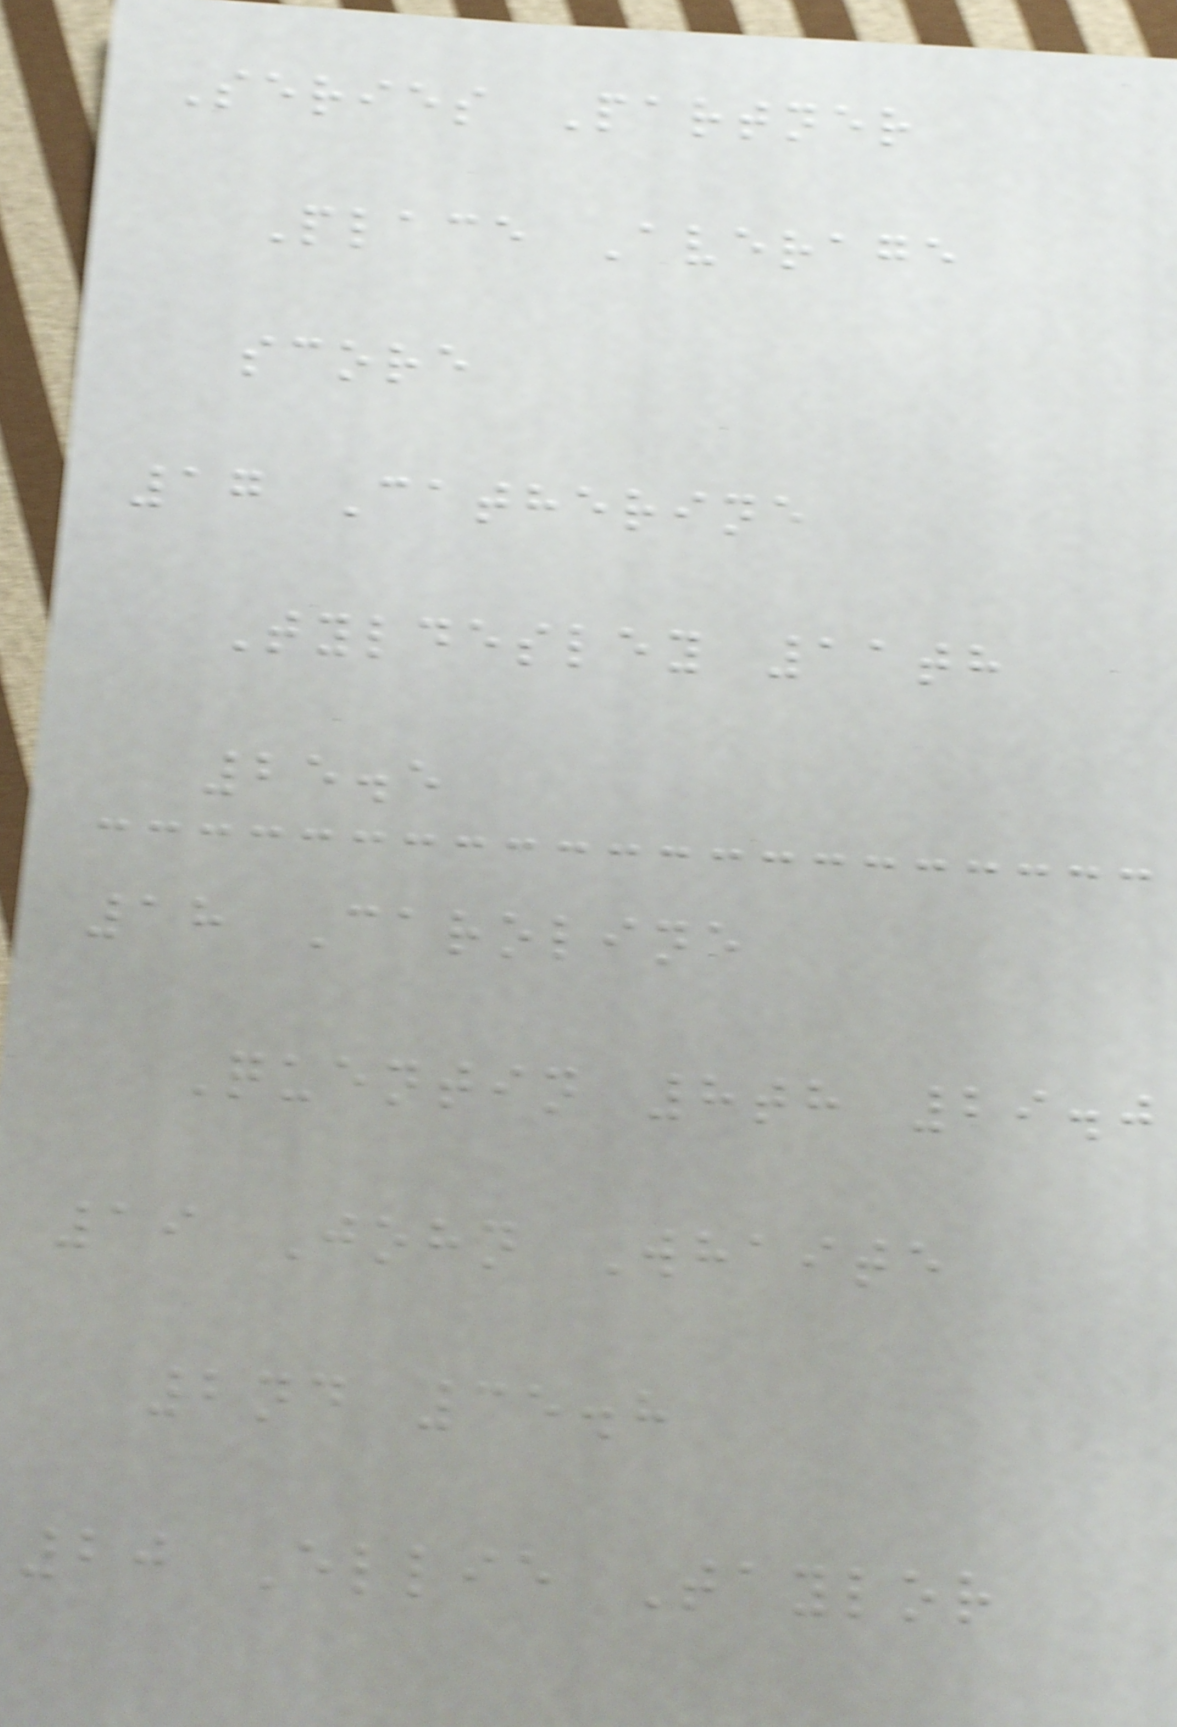Series Partner
Place Average
score
17 Catherine
Tyldesley 11th
25.5
18 Caroline
Quentin 8th 29.0
19 John Whaite
2nd 35.8
20 Ellie Taylor
